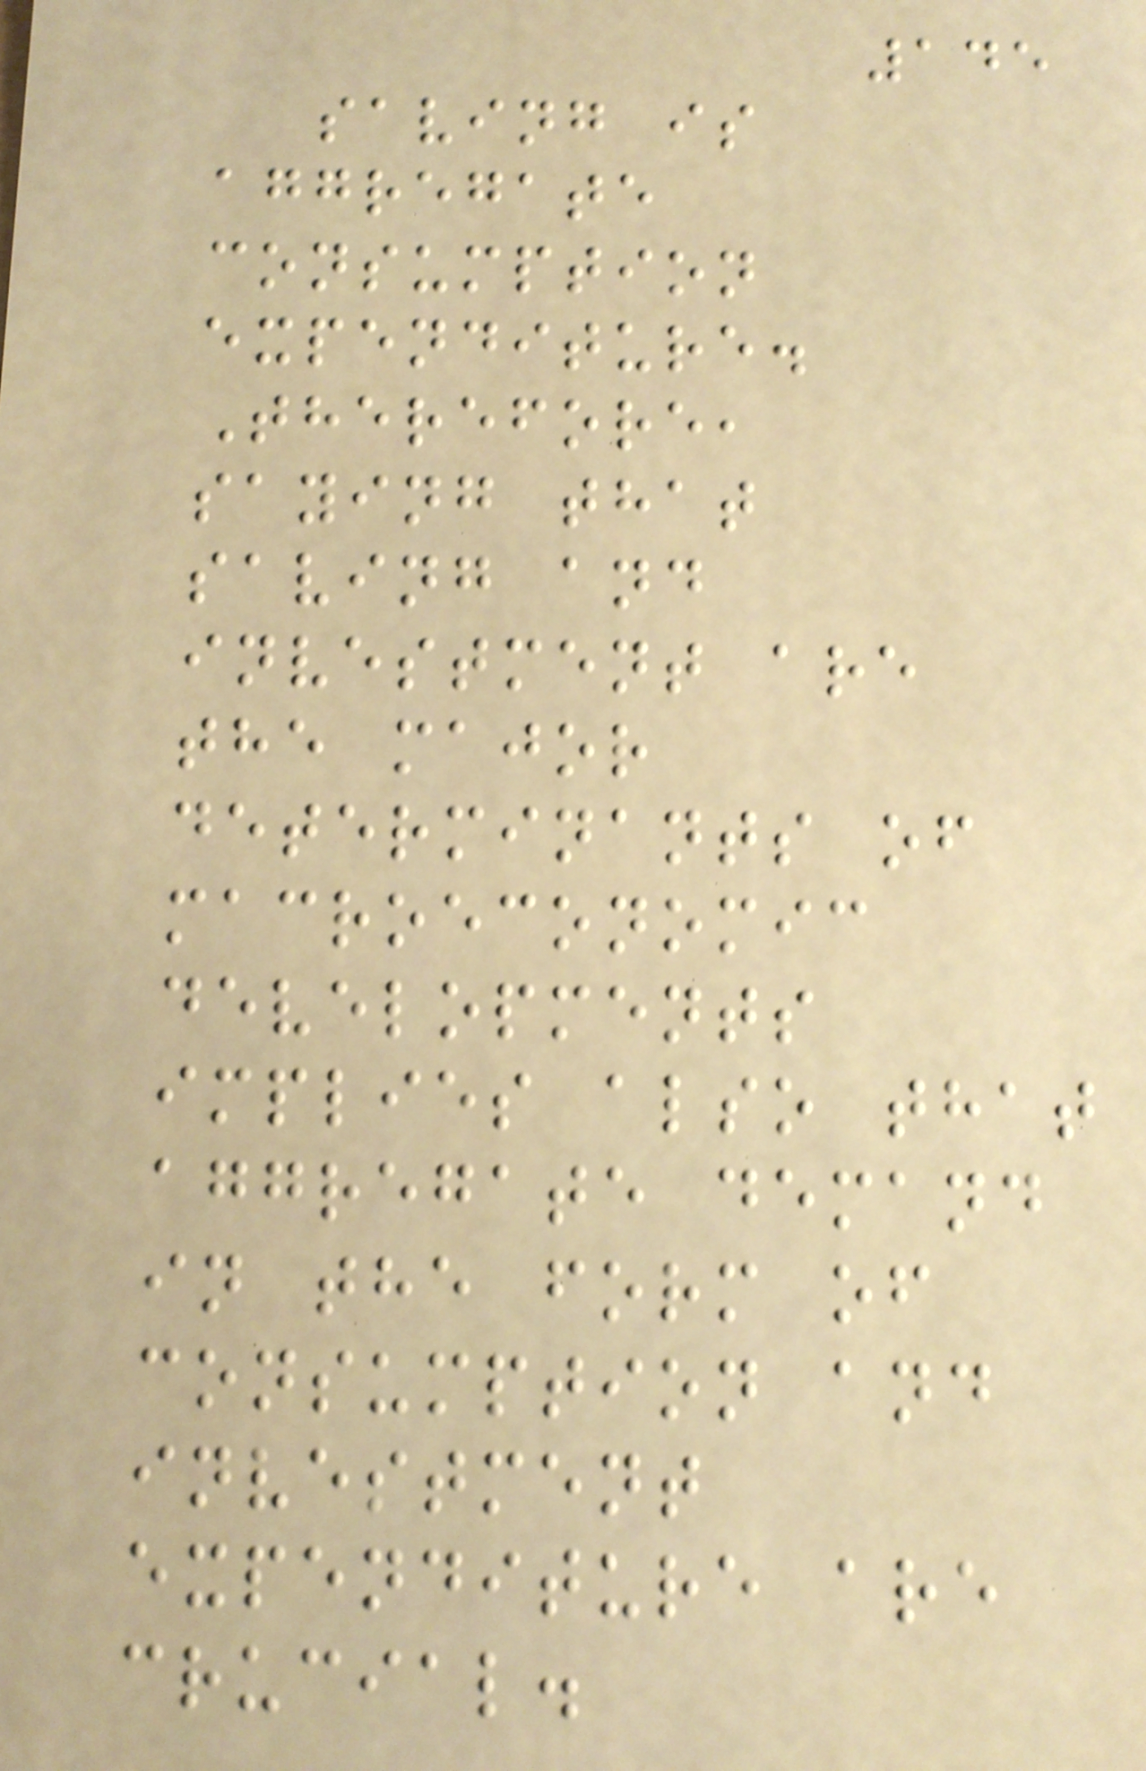145
saving is
aggregate
consumption
expenditure.
Therefore,
saying that
saving and
investment are
the major
determinants of
macroeconomic
developments
implies also that
aggregate demand
in the form of
consumption and
investment
expenditure are
crucial.
